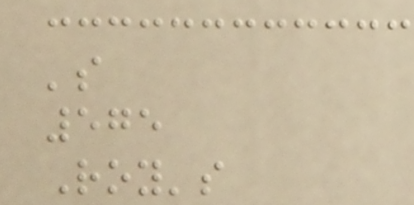's
575
Roy's
